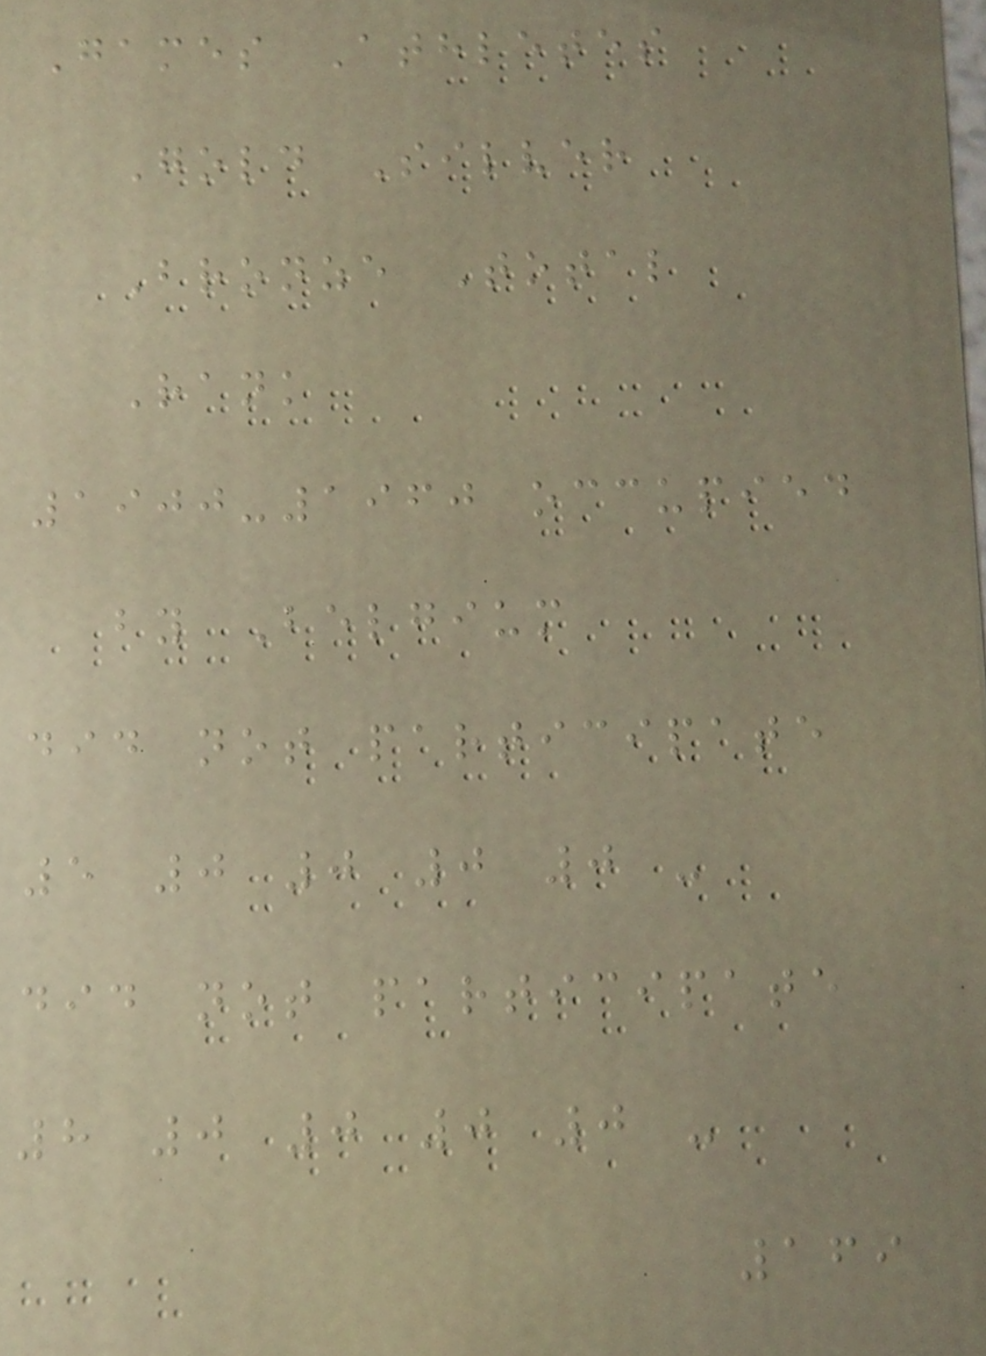Games Athletes
Gold Silver
Bronze Total
Rank
1900-1960 occupied
by Belgium
did not participate
5 0 0 0 0 -
did not participate
8 0 0 0 0 -
169
